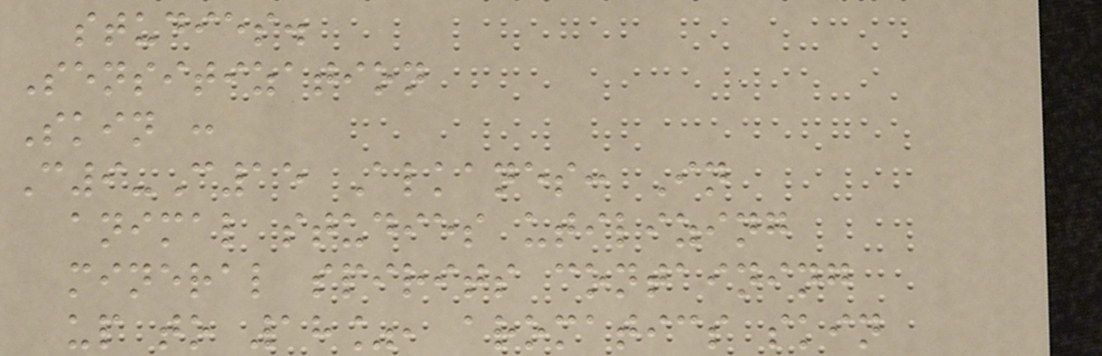studies.
Sensitization
Skin :
C9-C15 Alkanes: In
animal studies utilizing
mineral spirits containing
up to 18%, aromatics skin
